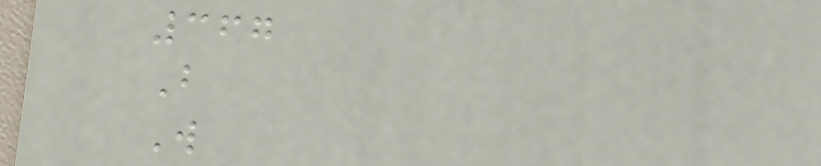367
B
W
